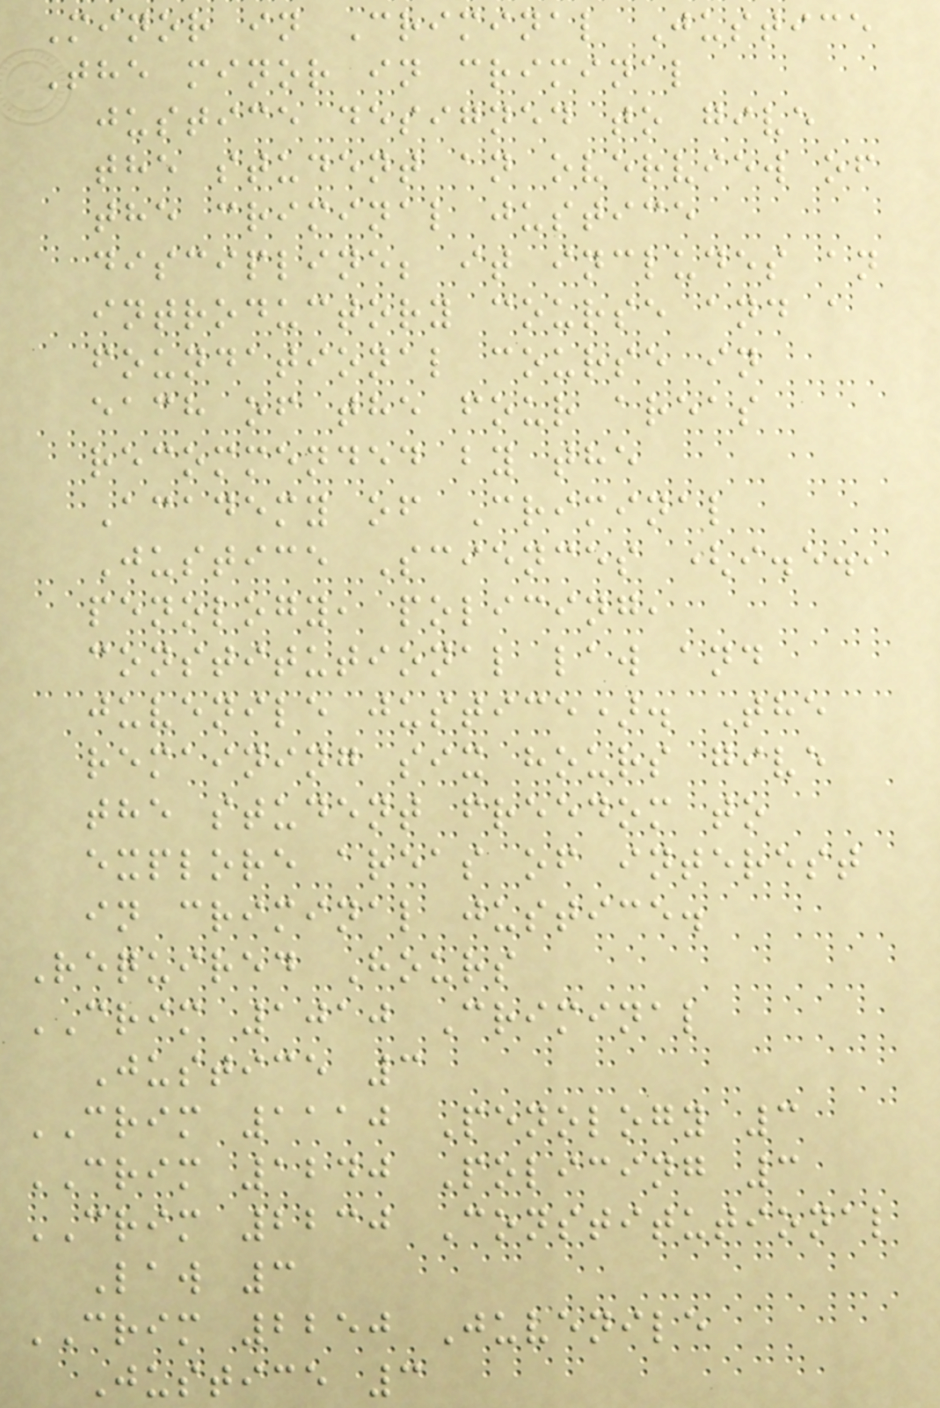Minor in Criminal Justice
The minor in criminal
justice designed to give
the student an overview of
the criminal justice
discipline; it includes an
introductory course and a
foundational course in
each of the four areas
recommended by the
Academy of Criminal
Justice Sciences (i.e.,
penology, policing,
constitutional law and
juvenile justice). The
remaining six hours give
the student freedom to
explore areas of interest
in criminal justice.
Required Hours
CRIM 1010 Criminal
Justice 3
CRIM 1110 Penology 3
CRIM 1240 Policing 3
CRIM 2230 Constitutional
Law 3
CRIM 2250 Juvenile
Justice 3
